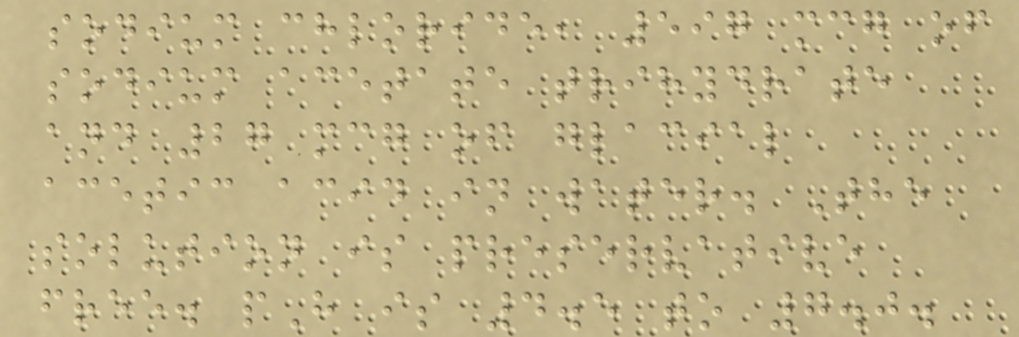sodium chloride, 597 mcg of
sodium acetate trihydrate
and 27 mcg of glacial
acetic acid in water. The
solution is preservative
free. pH is 4.5 to 7.0.
